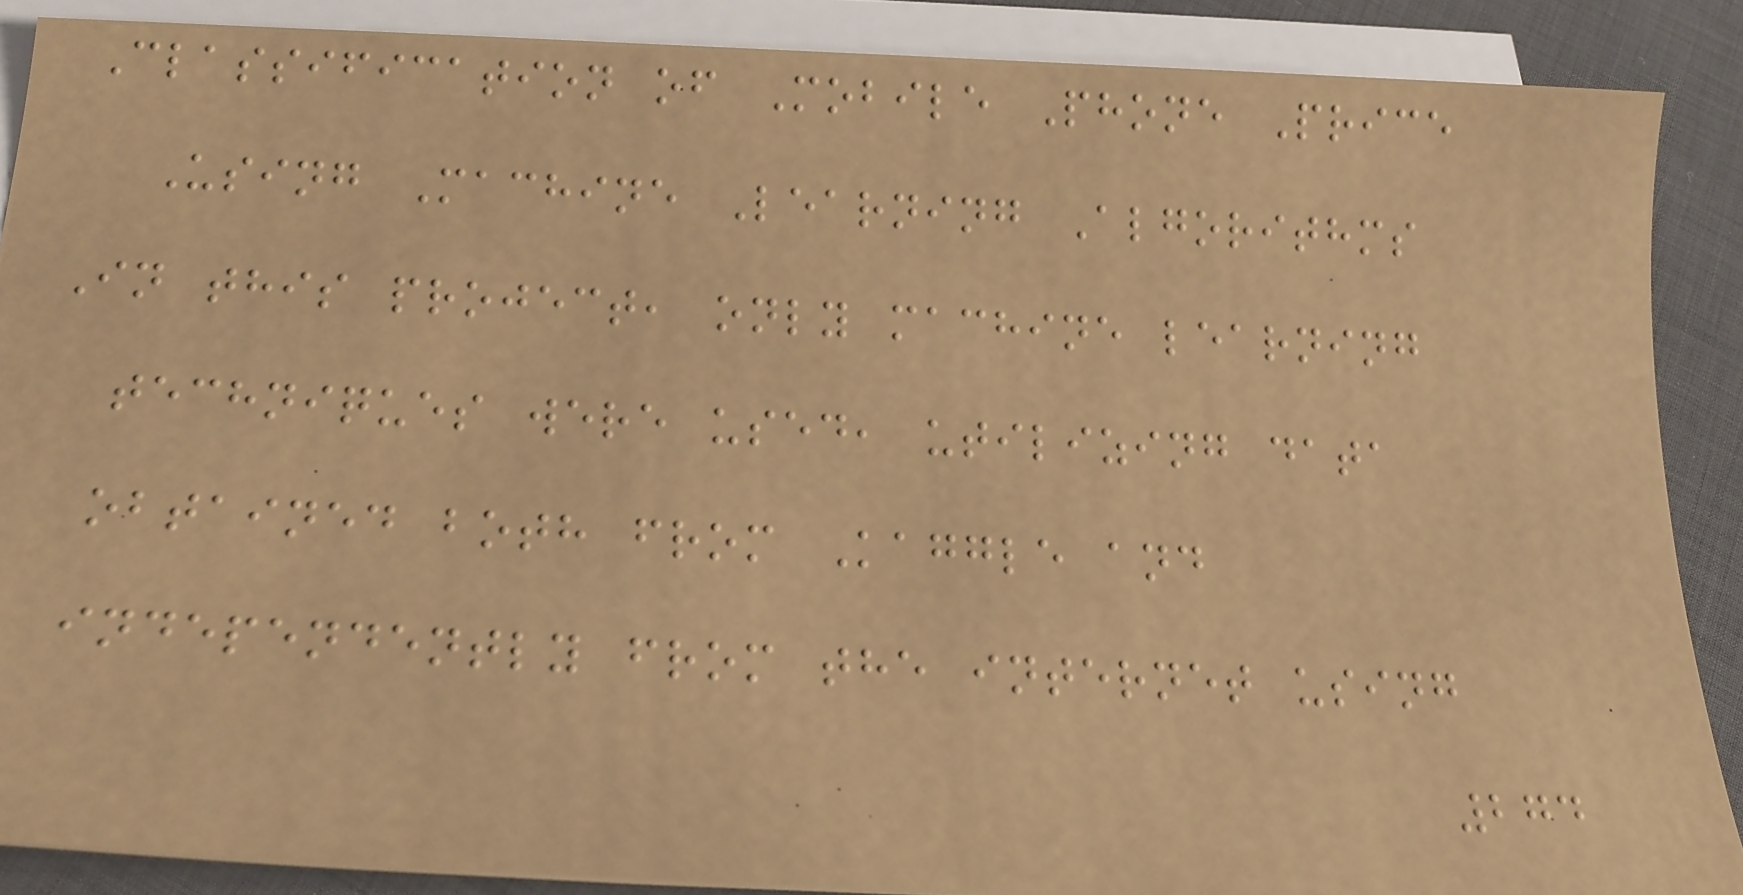Classification of Mobile Phone Price
Using Machine Learning Algorithms
In this project, only machine learning
techniques were used, utilizing data
obtained both from Kaggle and
independently from the internet using
274
